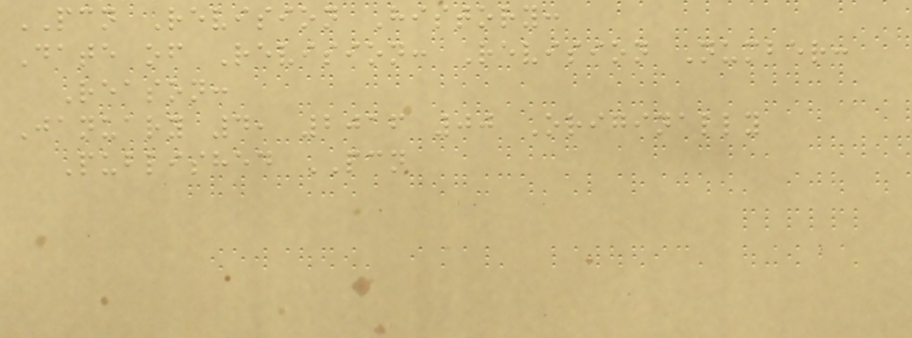PCN Revision History:
Date of Revision: Revision Number:
Reason:
January 4, 2016 00 Originally
Published PCN
